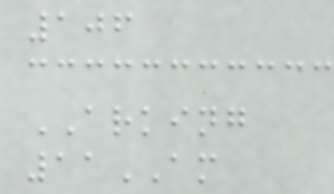106
ARKING
11AM
